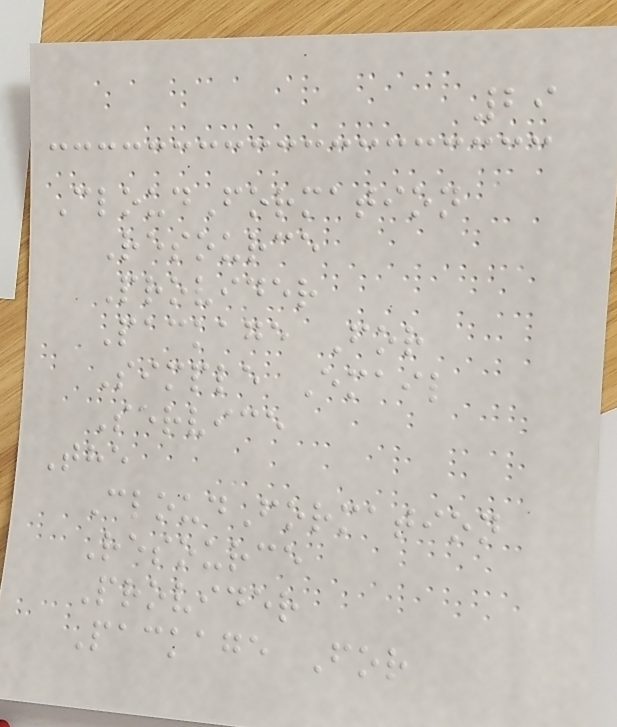29
CloudFormation
Resource
Provider
Package For
Simple Email
Service
The
CloudFormation
Resource
Provider
Package For
